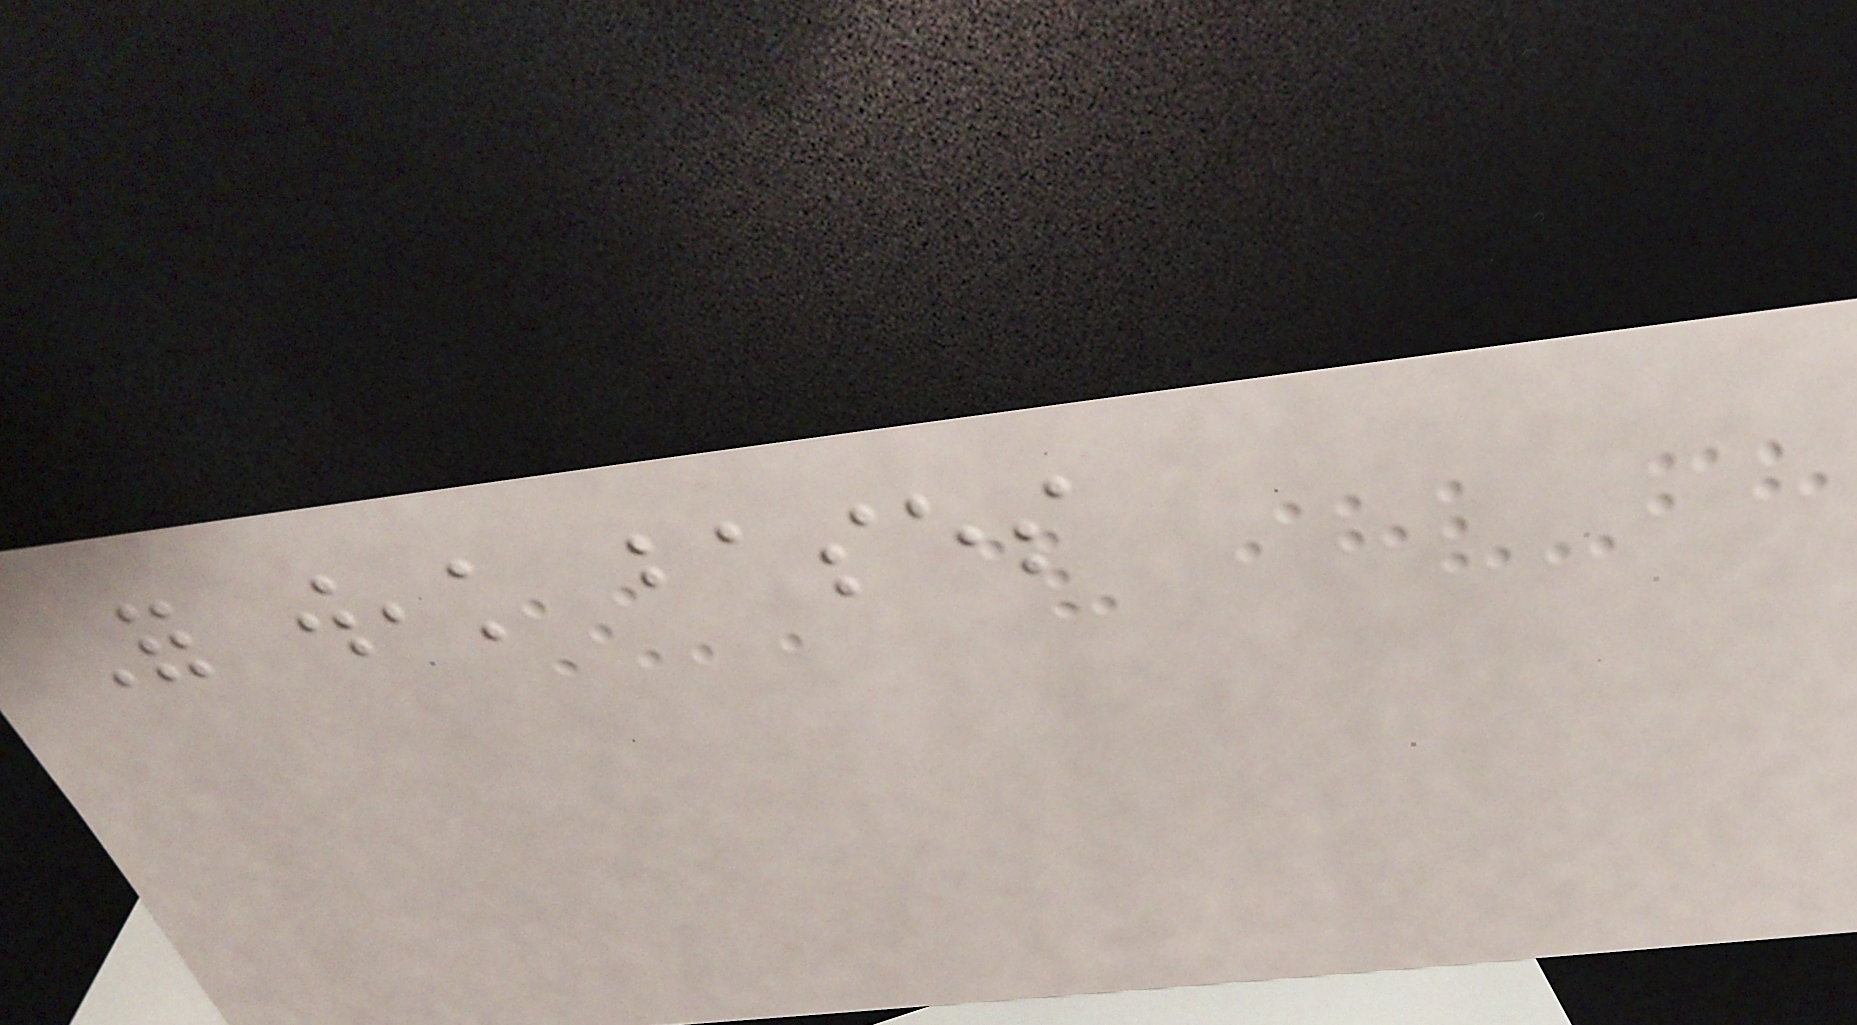For weak bases
